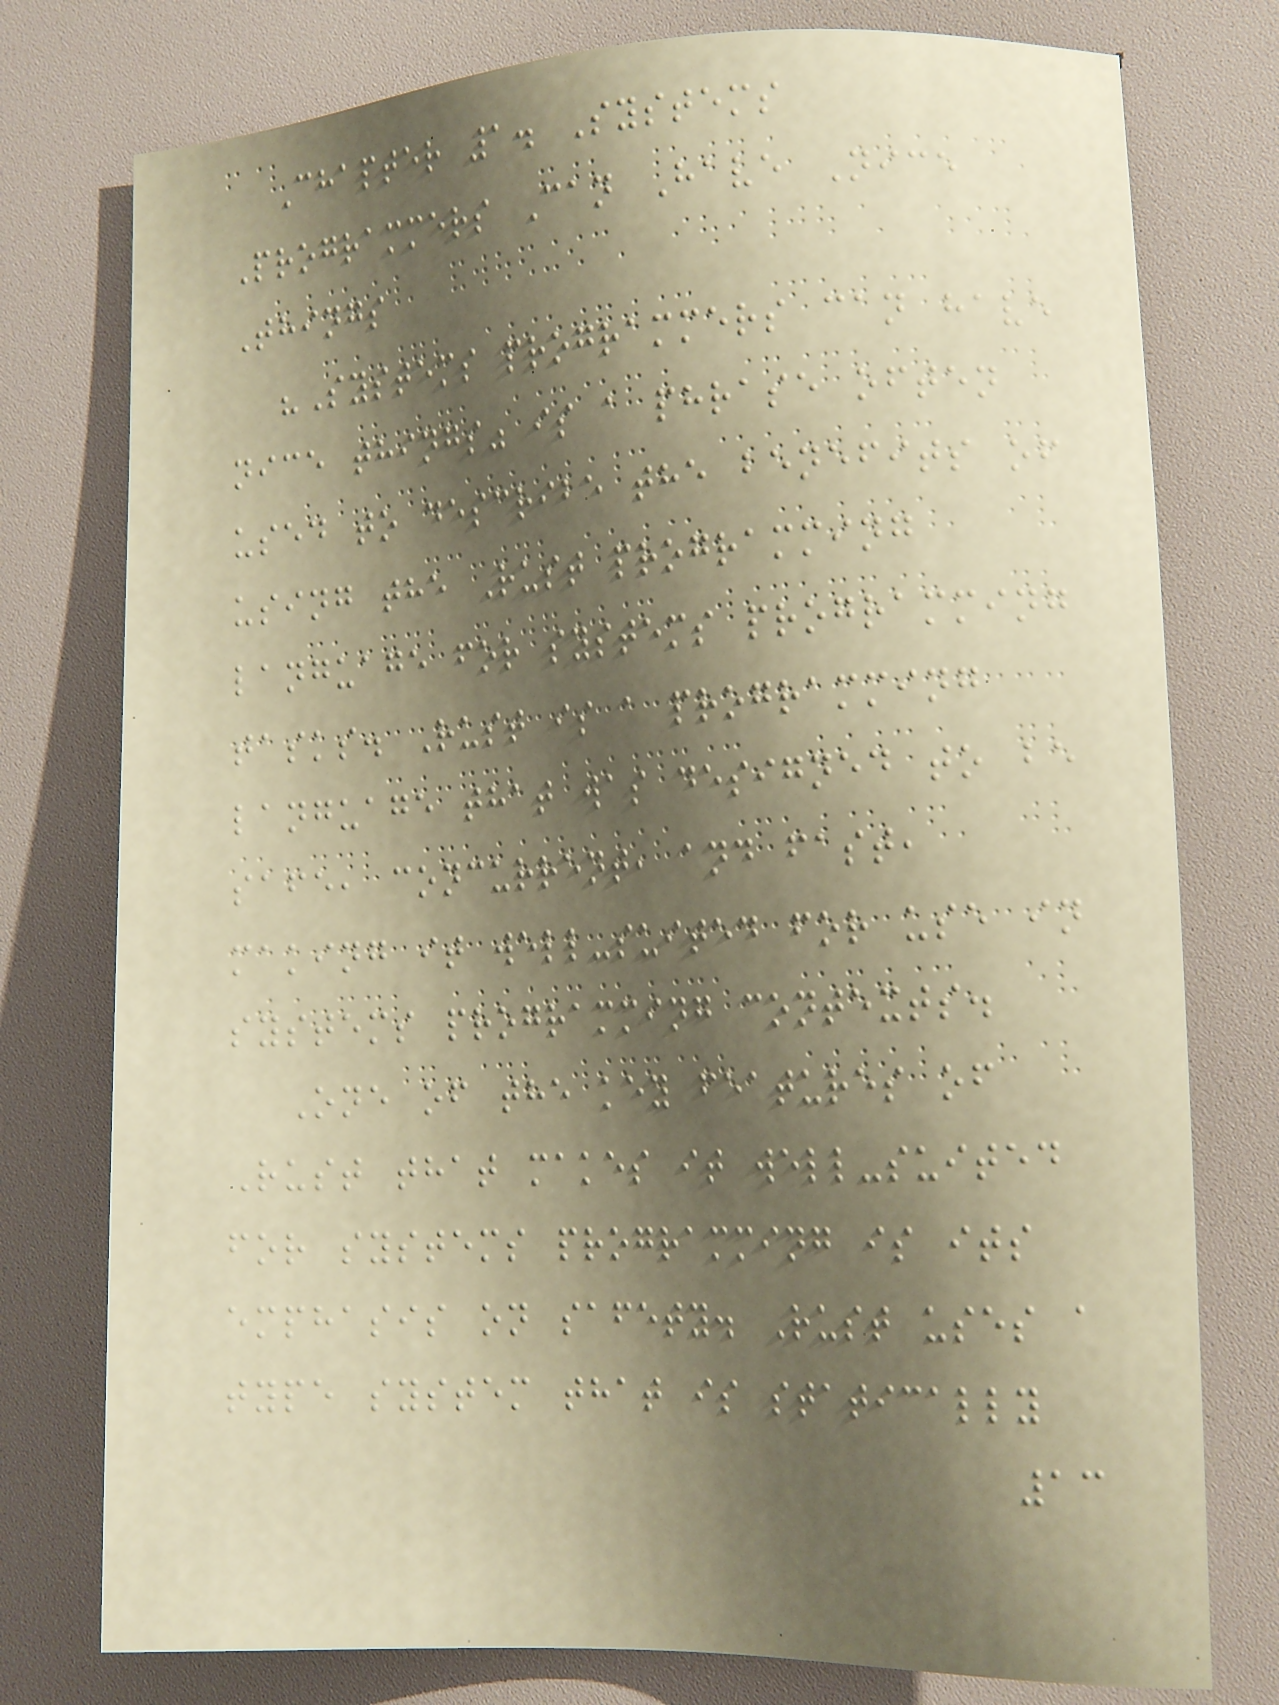Chapter 1. Systems
Programmers Can Have Nice
Things
"Systems programmers can have
nice things" is a phrase often
used to describe the benefits of
using the Rust programming
language for systems programming
tasks. Rust is a programming
language that was designed to be
safe, concurrent, and fast,
making it well-suited for use in
systems programming contexts.
One of the key features of
Rust that makes it well-suited
for systems programming is its
emphasis on safety. Rust uses a
type system that is statically
13
